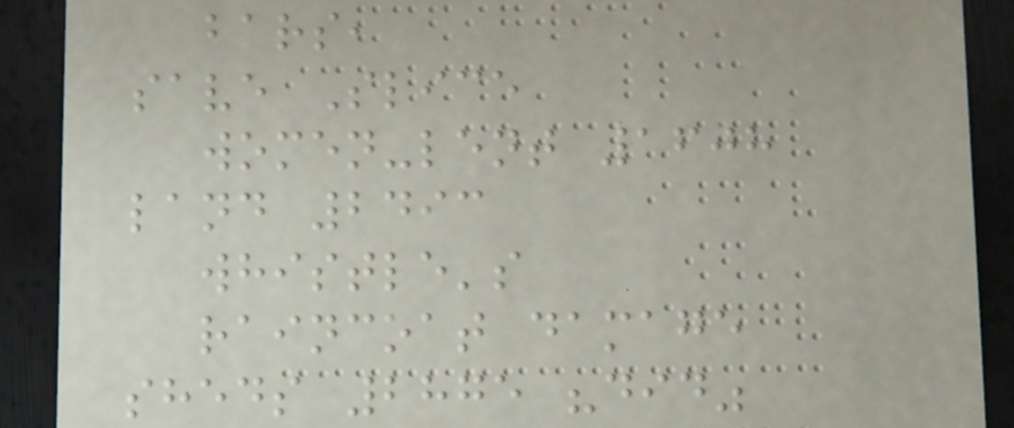bars,
save Slice
women-lent 1608
land 2493
whistle's
raincoat damage
sheds 2875 "did"
